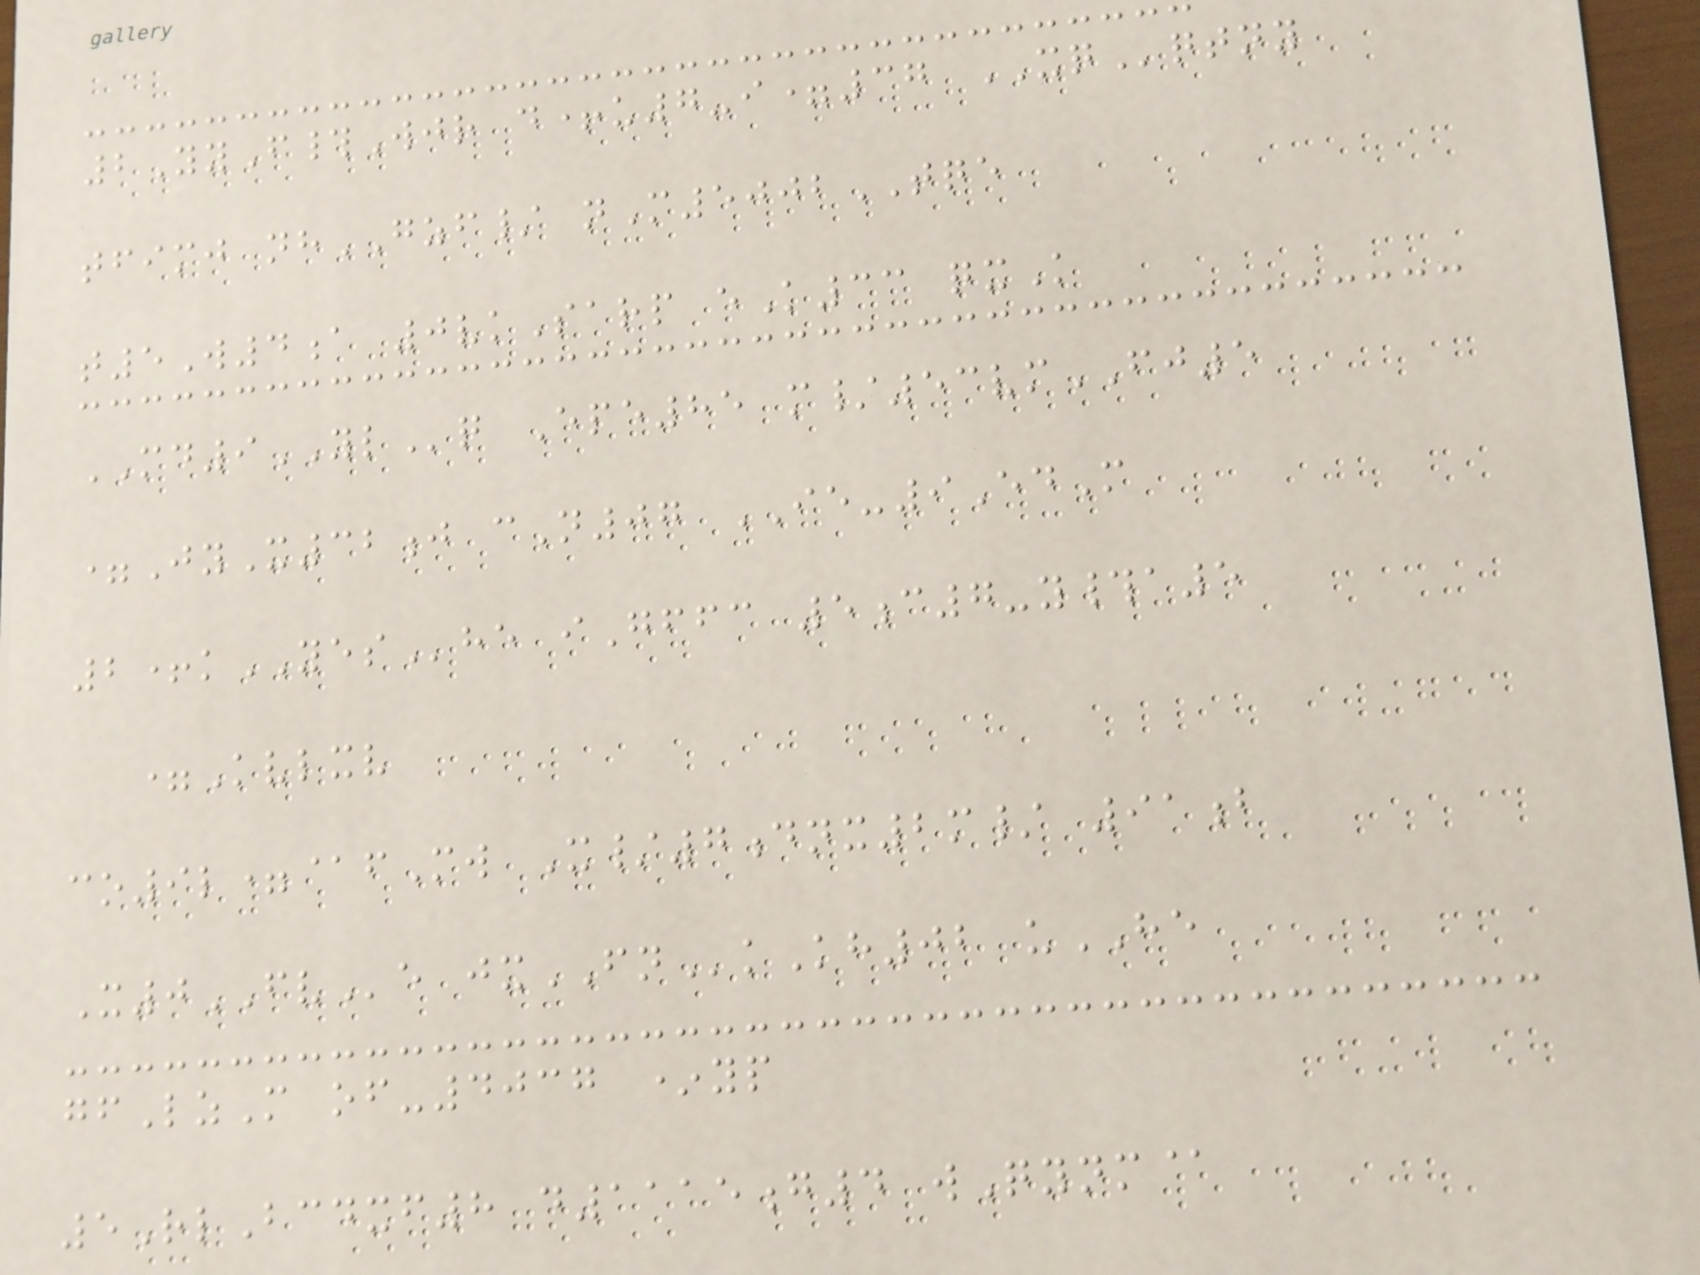2YyF#Wjr d+u7-i=37 XQqtny
tfimj nhGZF/ nM5002TQE
t5W4a 0vkSarp eK33 qxK
MD9YLq Epe85 m/53vmFJ5
=JyX32j cN07 IE-9EdM
2+kYEShe iGffc 5c7-y#a5
=Kvlxv
co9l=@fMw X/7dnx2m/ 91b
X0FVe jxFNkKh02 uHE
gfLzM of-4037 *yp
5RlBcdxf8 d1115g4 wQynm@
